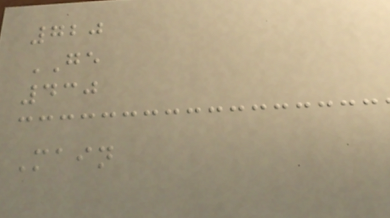720
GE
430
Main
